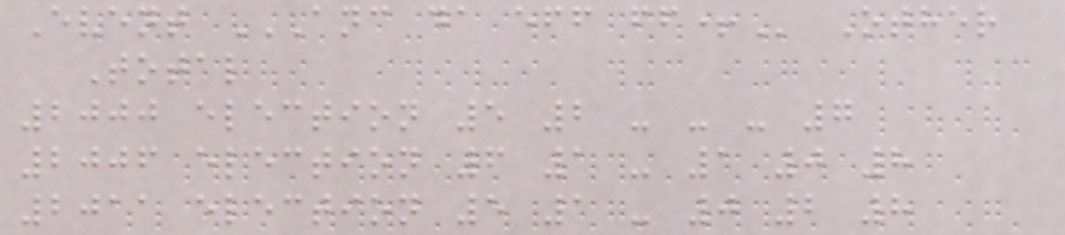Event ANC DA EFF FF+ Other
Total
2000 election 5 2 - - - 7
2006 election 6 1 - 1 0 8
2011 election 5 1 - 0 2 8
